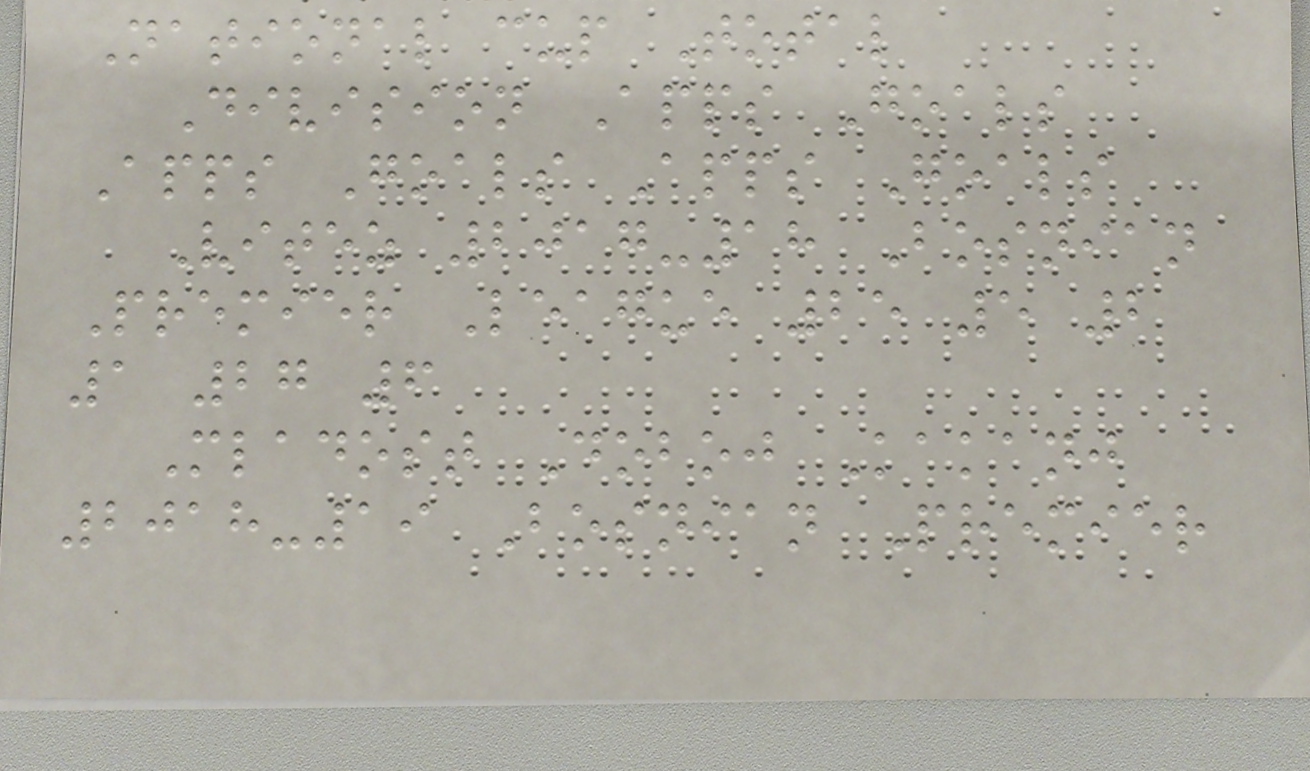National cup Total
Division Apps Goals
Apps Goals Apps Goals
Vitez 2017-18 Bosnian
Premier League 25 5 2
1 27 6
Mladost Doboj Kakanj
2018-19 Bosnian Premier
